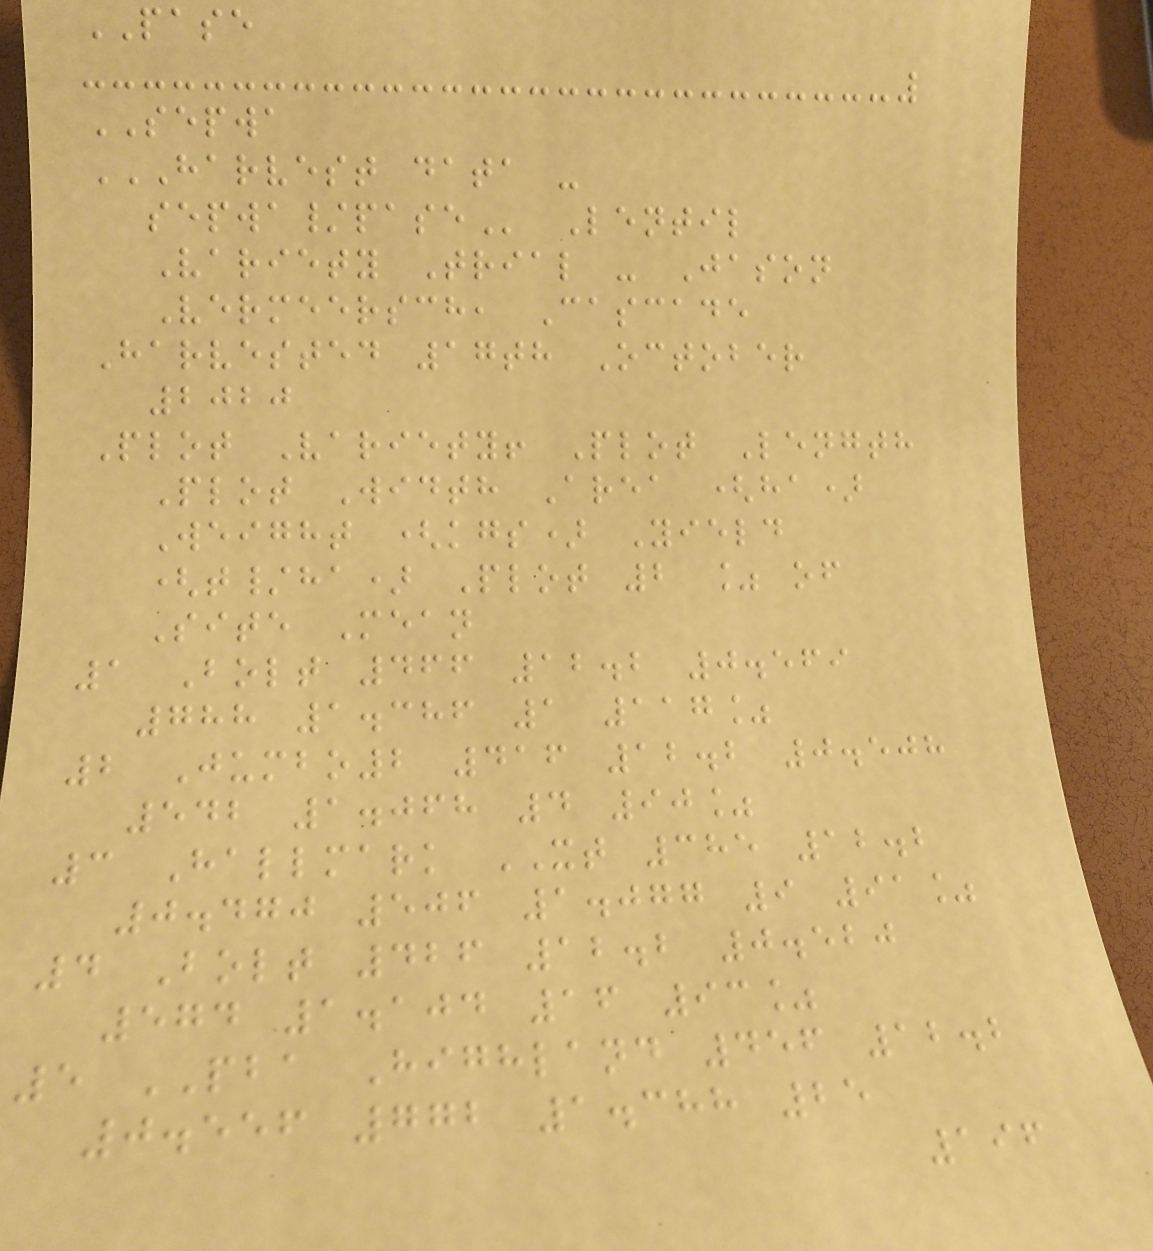PASE
SEPWA
HARVEST DATA -
SEPWA/PASE Lentil
Variety Trial - Jason
Vermeersch, Cascade
Harvested 17th October
2020
Plot Variety! Plot Length
Plot Width Area (ha)
Weight (kgs) Yield
(t/ha) Plot 2 % of
Site Mean
1 Bolt 466 12.2 0.569
788 1.386 1 117%
2 Jumbo2 416 12.2 0.508
542 1.068 4 90%
3 Hallmark XT 385 12.2
0.470 506 1.077 9 91%
4 Bolt 426 12.2 0.520
574 1.104 16 93%
5 PBA Highland 456 12.2
0.556 772 1.388 25
196
